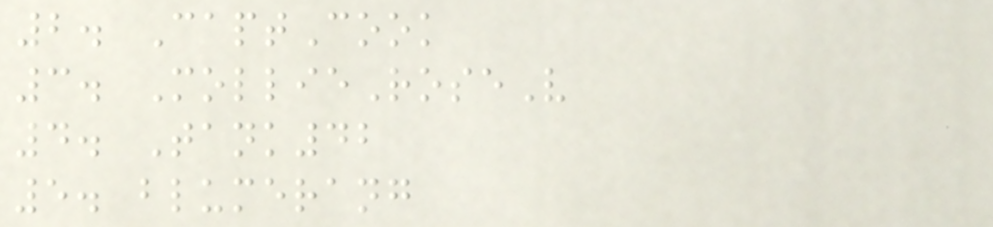2. CaptCook
3. MollieRoseV
4. Tank42
5. blumerang
